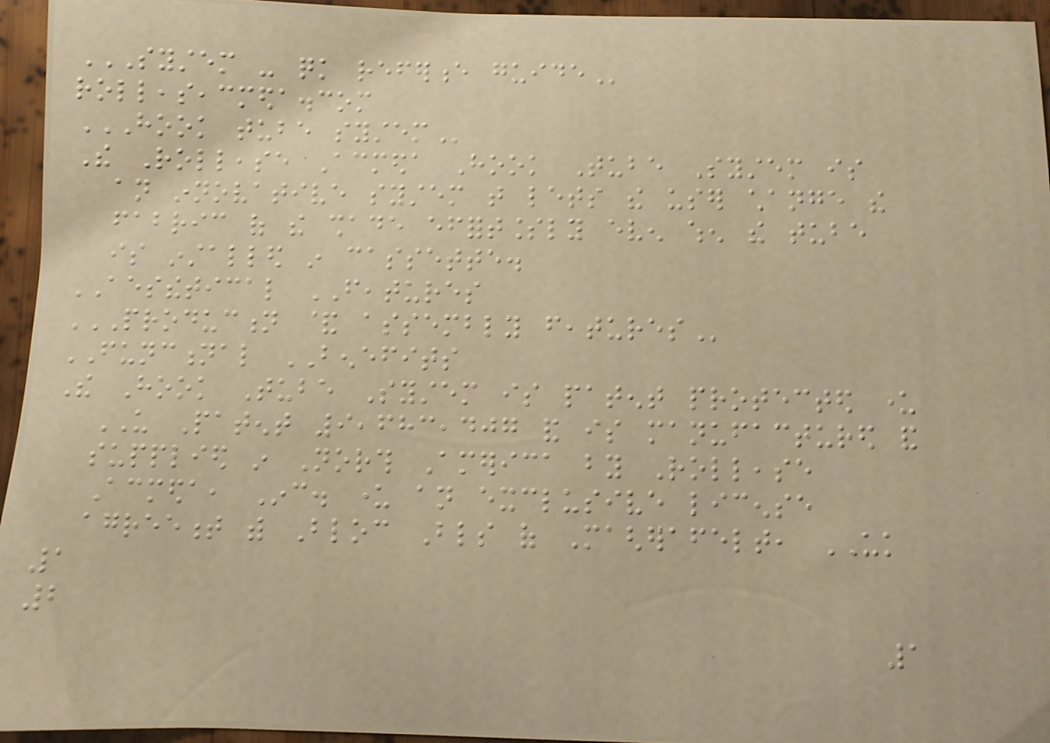SYSTEM - QUICK REFERENCE GUIDE
rolleaseacmeda.com
HOOK TUBE SYSTEM
The Rollease Acmeda Hook Tube System is
an innovative system that lets the user change the
fabric of the shade effortlessly even when the tube
is installed in cassette.
AESTHETICAL FEATURES
PRODUCTION & ASSEMBLY FEATURES
FUNCTIONAL BENEFITS
The Hook Tube System is patent protected under
US Patent 9,683,407 and is manufactured and
supplied in North America by Rollease
Acmeda, Inc. under an exclusive license
agreement with Bloc Blinds of Magherafelt, UK
1
2
1
